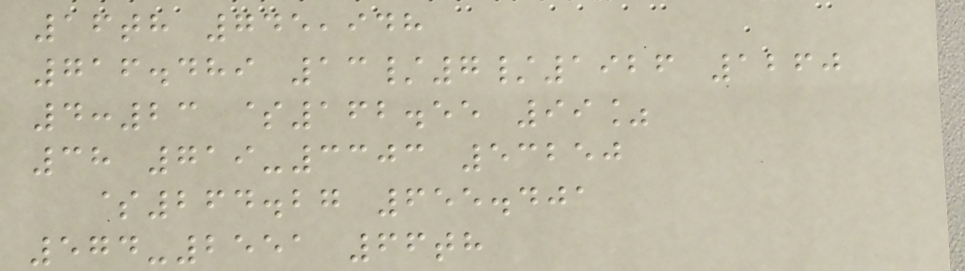16th 745,948
716.489 13/7/1926 1260
4:23 $162.55 99%
38 719-3303 53250
$264.27 655.401
574-2551 66th
